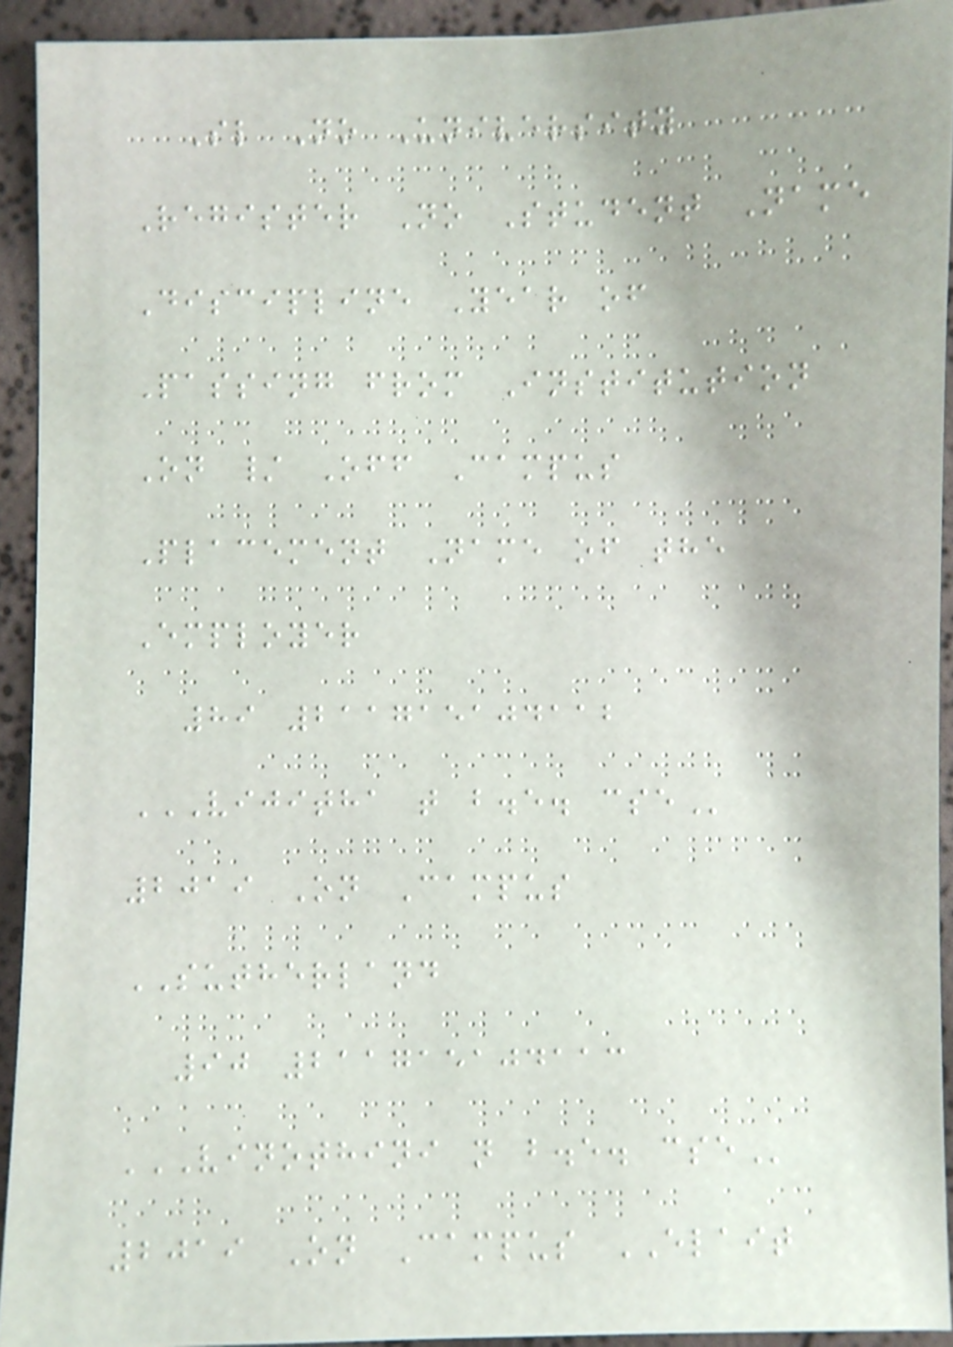Sl No University
Register No Student Name
Discipline Year of
Passing from Institution
On / Off Campus
Placement Name of the
Employer
89 211715104112
VIJITHA T B.E. CSE
2019 On Campus
SUTHERLAND
90 211715104113
VINOTHINI N B.E. CSE
2019 On Campus ELAIT
